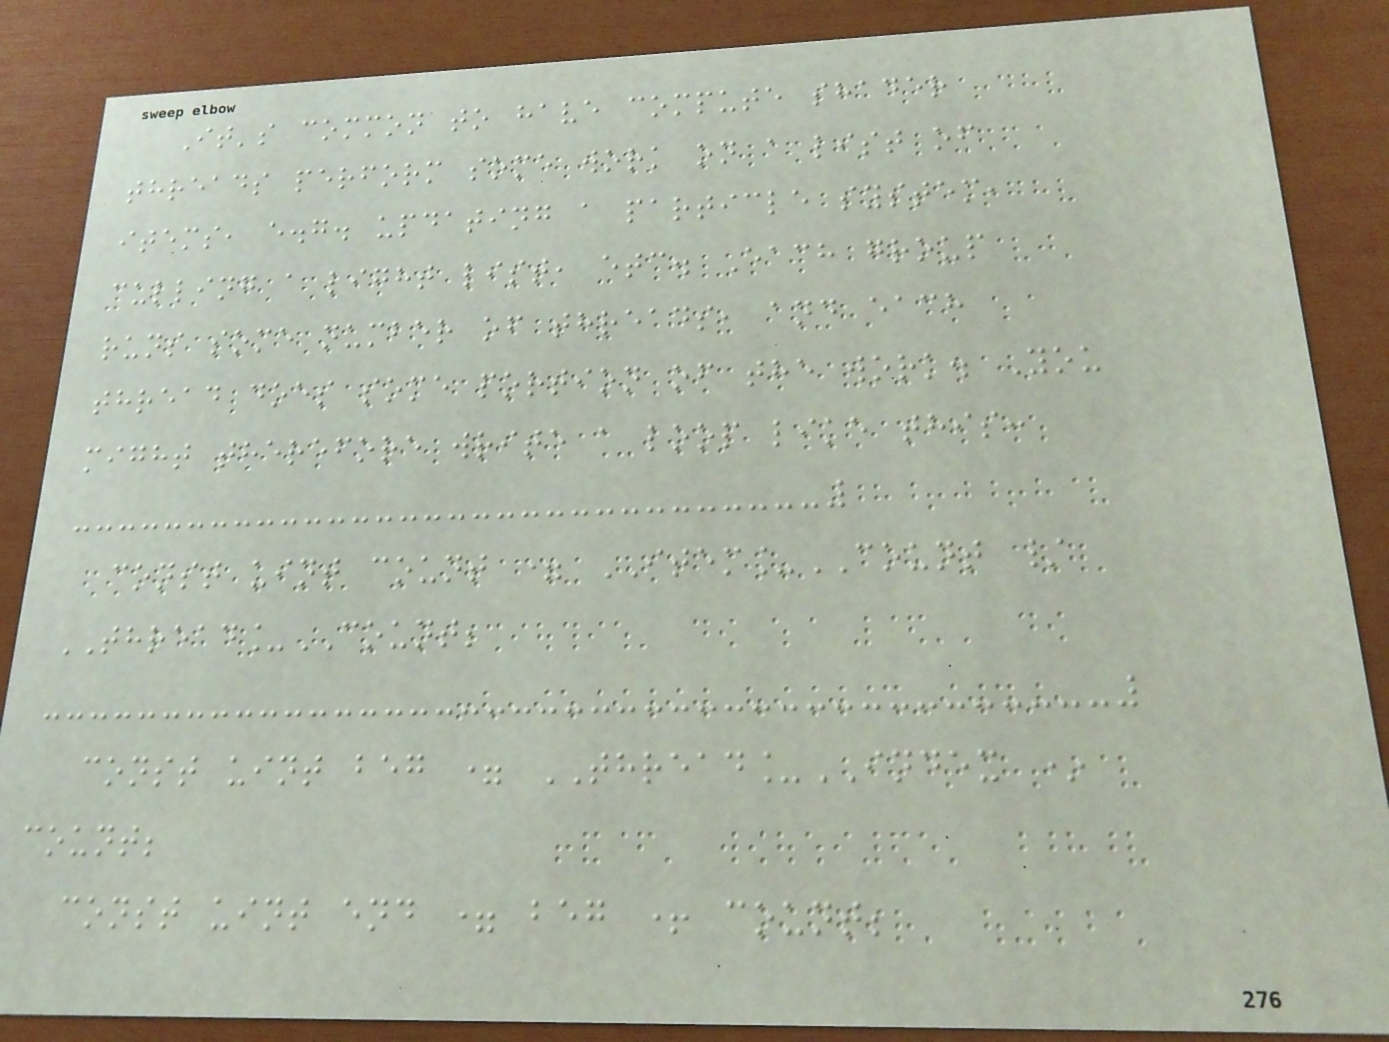It's common to have compute shader
threads perform some work on a list of
items, e.g. updating a particle system,
culling a light list, etc. Each group
runs some number of threads, and each
thread does some portion of the work. You
might therefore write a loop like this:
const uint count = ITEM_COUNT /
THREAD_COUNT;
const uint beg = THREAD_INDEX *
count;
const uint end = beg + count;
